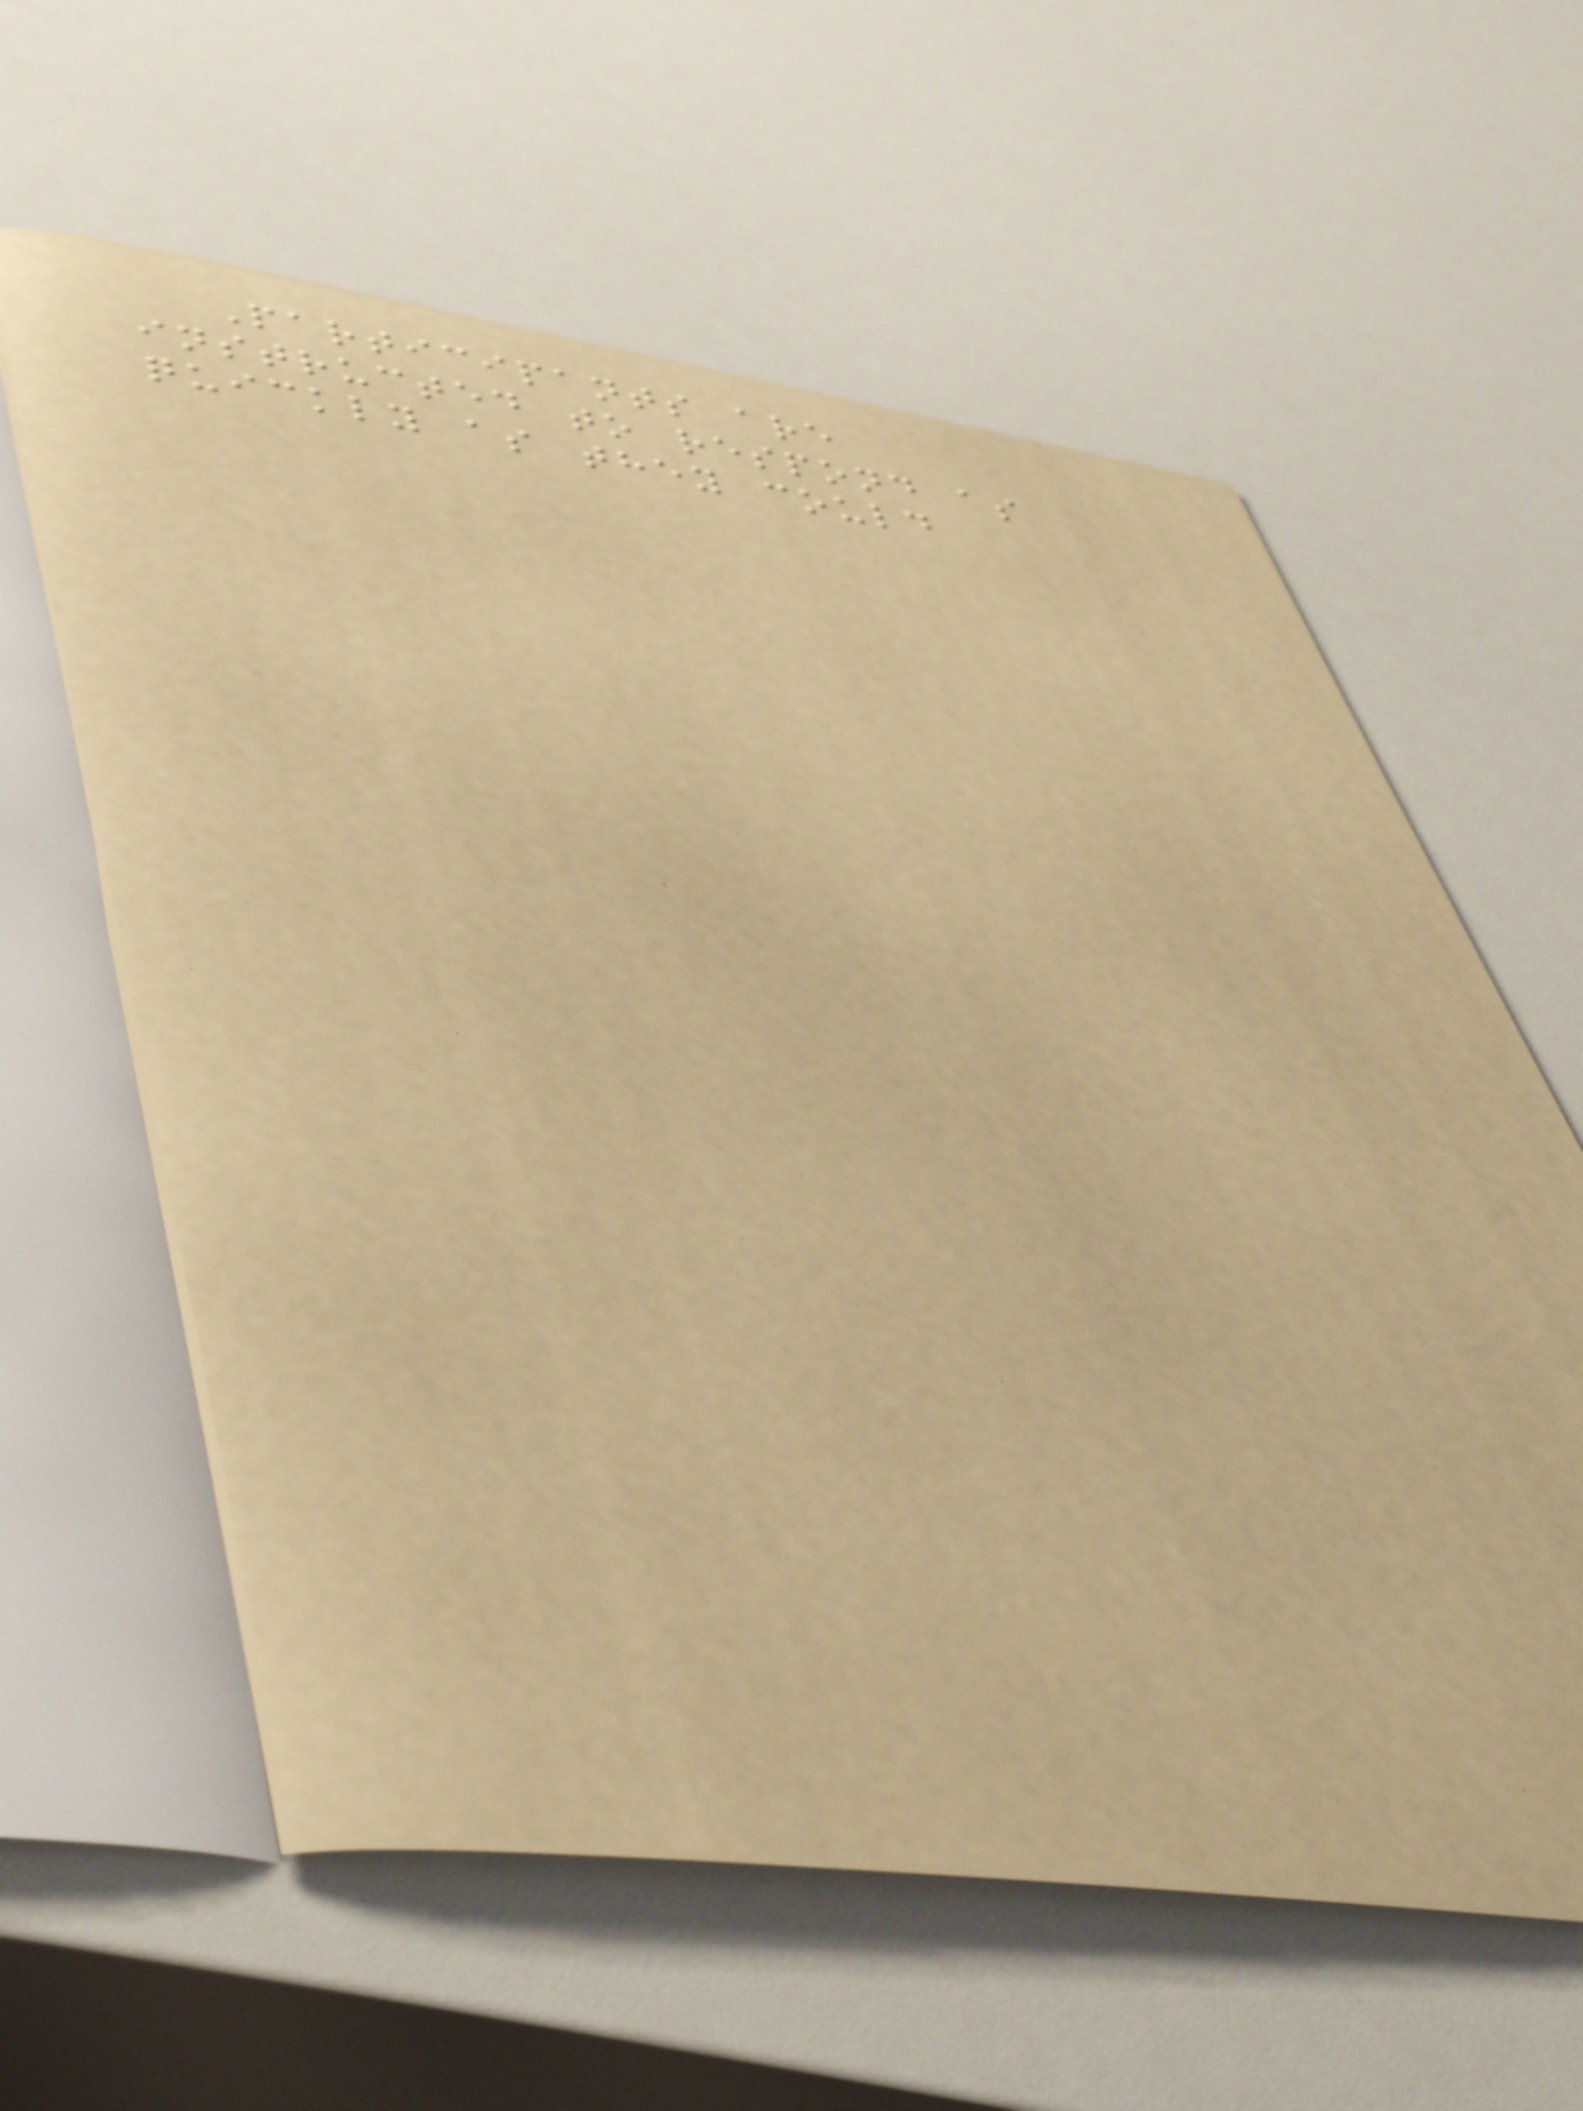Participants are
instructed to respond as
quickly as they could
